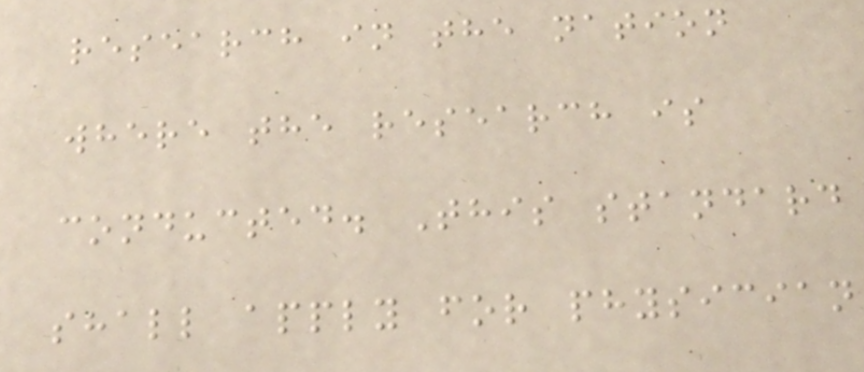research in the nation
where the research is
conducted. This standard
shall apply for physician
